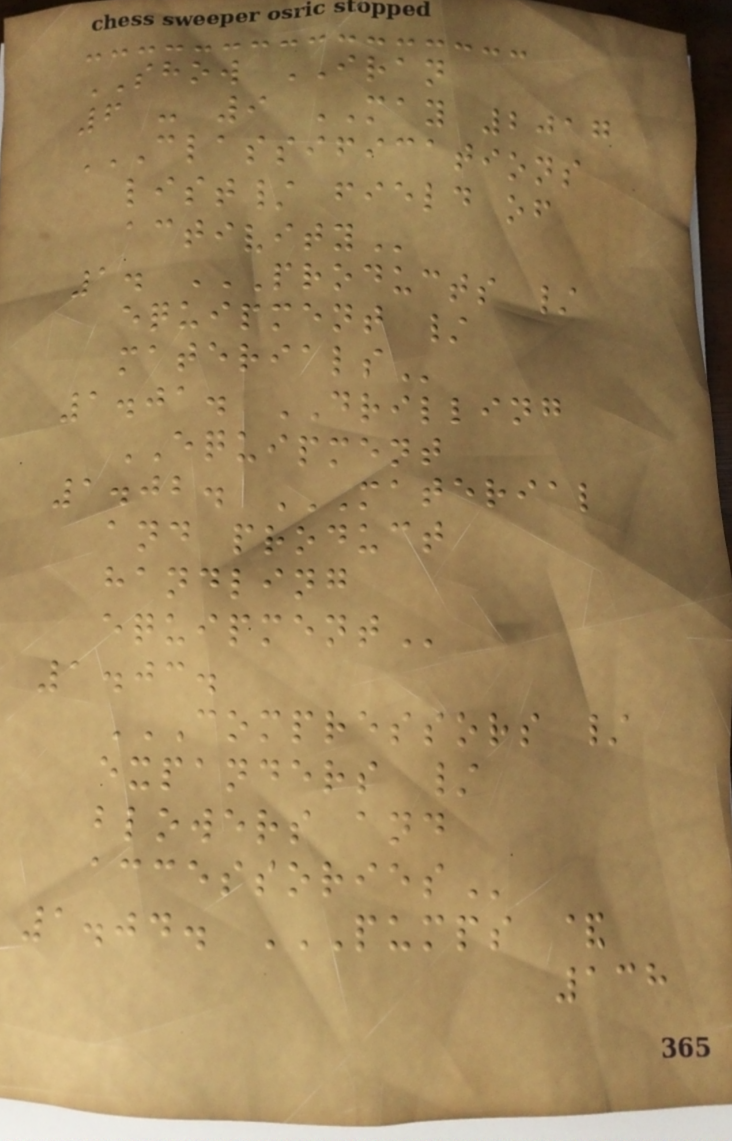SHOW IRAN
6 - 9 MAY 2017
CLASSIFICATIONS
LIST/ FIELD OF
ACTIVITY
1. PRODUCTS /
EQUIPMENT /
MATERIALS
1.01. DRILLING
EQUIPMENT
1.02. MATERIAL
AND PRODUCT
HANDLING
EQUIPMENT
1.03.
COMPRESSORS /
EXPANDERS /
BLOWERS AND
ACCESSORIES
1.04. PUMPS &
138
